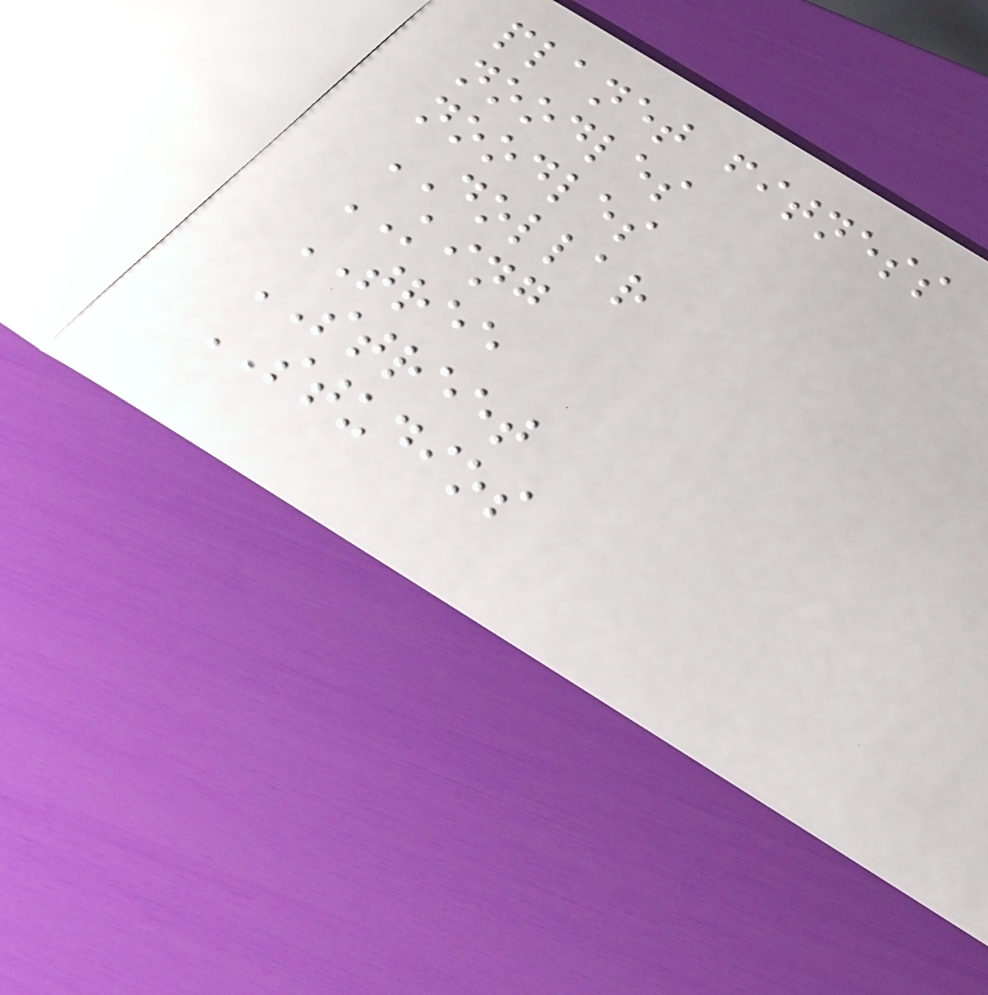planet fitness
noodles
noodles
DOLLAR
KING
TREE
STREET
STUDIOS
